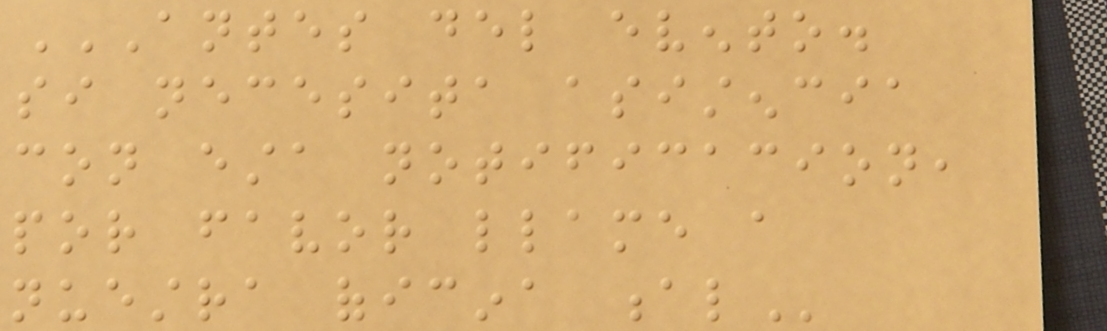ANTES DEL EVENTO.
SI NECESITA ASISTENCIA
CON ESTA NOTIFICACION,
POR FAVOR LLAME A
NUESTRA OFICINA AL
